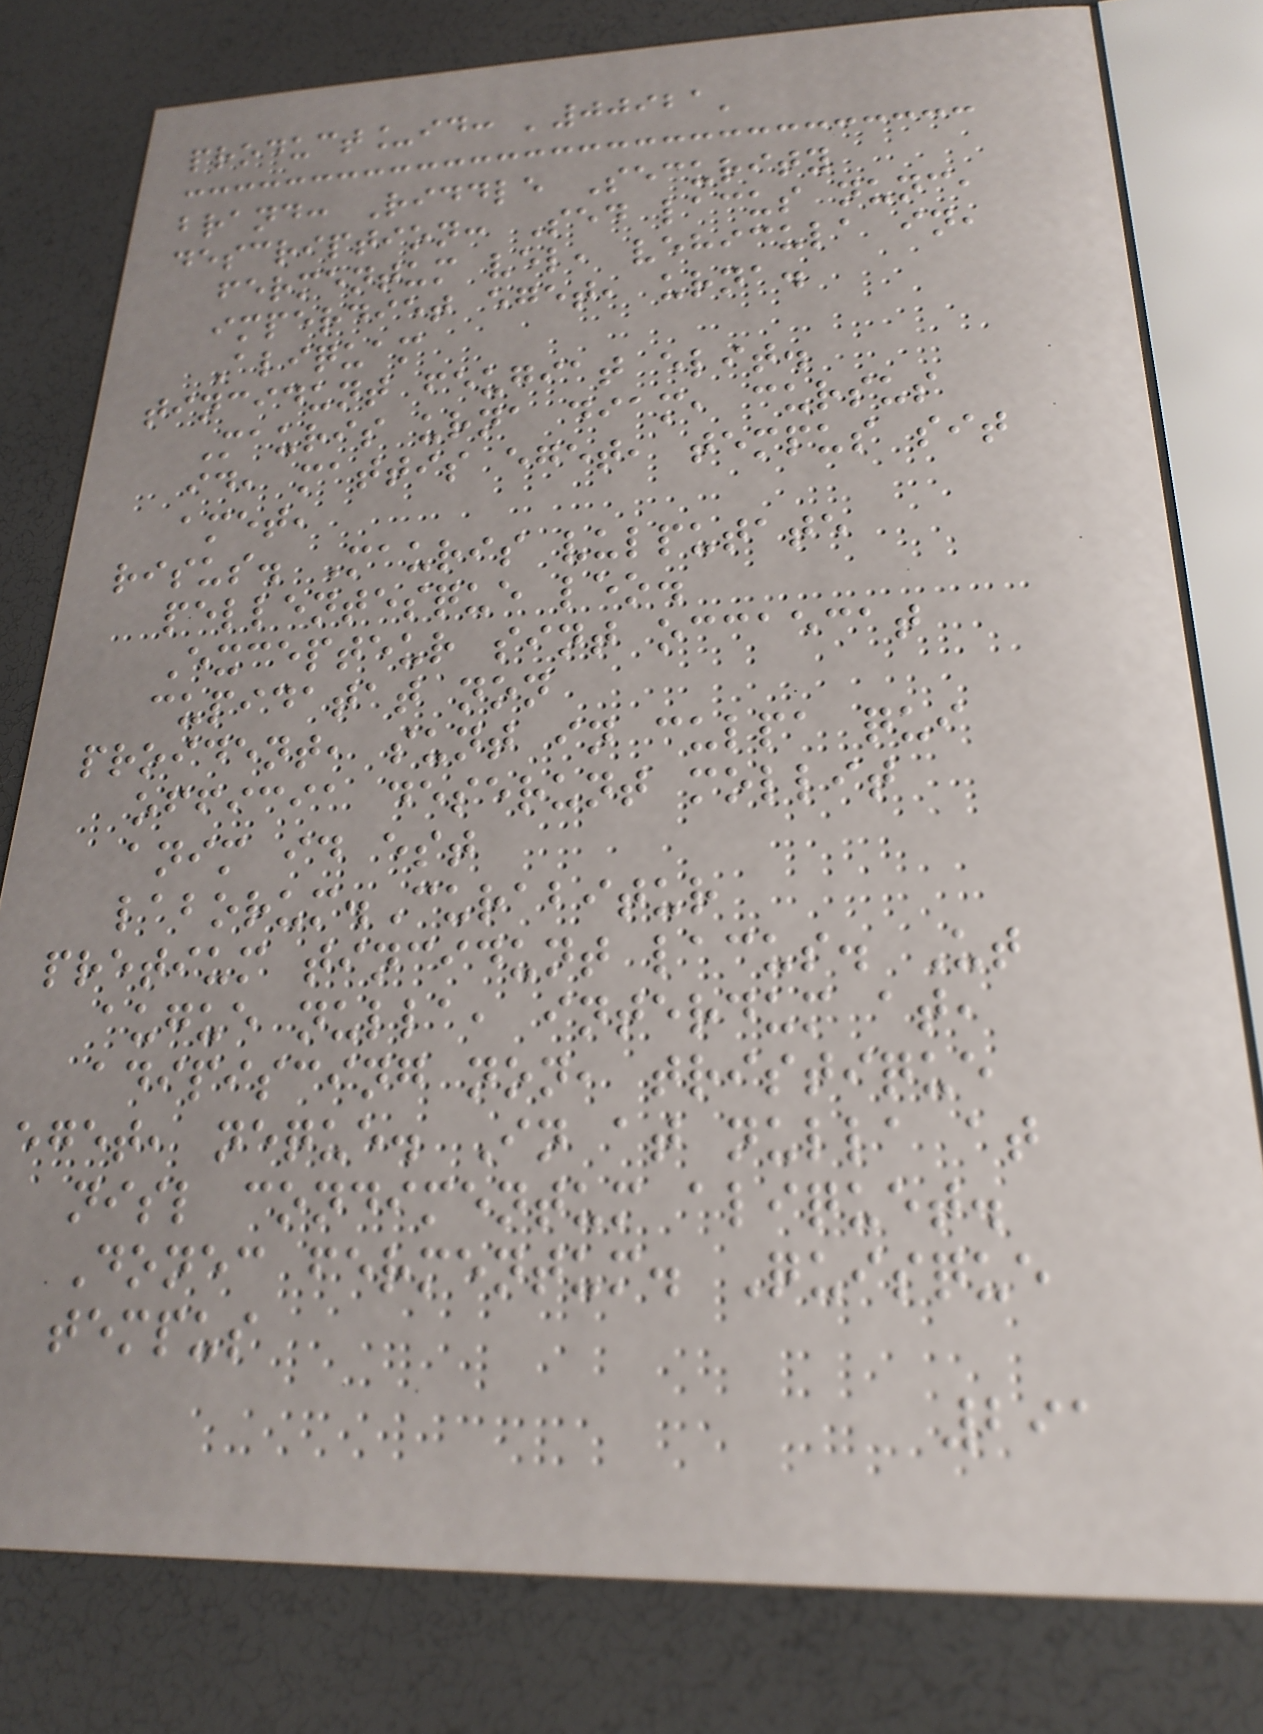product_id: '00921'
brand: Riddle Security
description: Sed lacus nunc,
fermentum vel, vehicula in,
imperdiet eget, urna.
Aliquam
tincidunt feugiat elit.
Mauris urna diam, cursus
id, mattis eget, tempus sit
amet,
risus. Mauris vulputate
pellentesque leo.
Excepteur sint occaecat
cupidatat non
proident, sunt in culpa qui
officia deserunt mollit
anim id est
laborum.Curabitur
pretium tincidunt lacus. Ut
augue nulla, interdum at,
adipiscing non, tristique
eget, neque. In at nulla at
nisl condimentum aliquet.
Donec fermentum. Quisque
tempus
291
